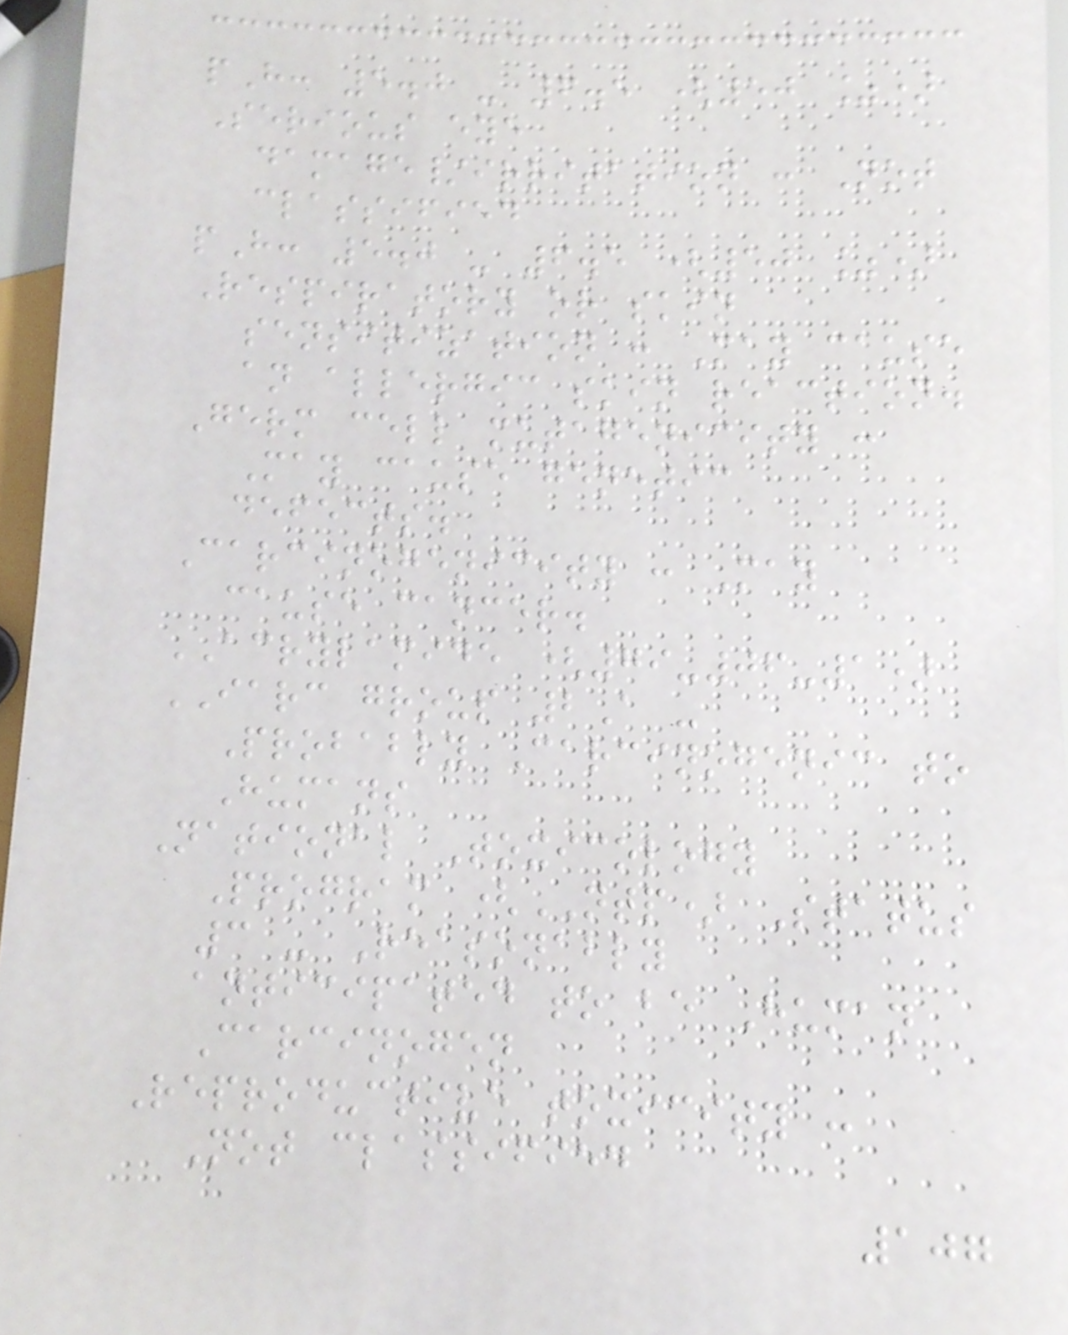pH: 5.0 - 6.5 (50 %)
Serious eye
damage/irritation : Not
classified
pH: 5.0 - 6.5 (50 %)
Respiratory or skin
sensitization : May cause
an allergic skin reaction.
Germ cell mutagenicity :
May cause genetic
defects.
Carcinogenicity : May
cause cancer.
ACRYLAMIDE (79-06-1)
IARC group 2A -
Probably Carcinogenic to
Humans
National Toxicology
Program (NTP) Status
3 - Reasonably
anticipated to be Human
Carcinogen
Reproductive toxicity :
Not classified
107
